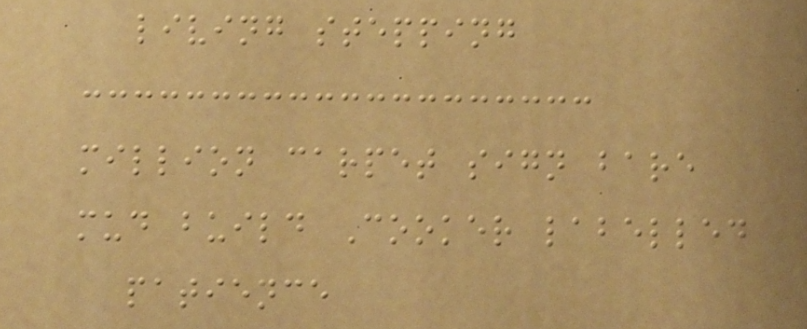living stepping
million carpet sign bare
mud build Cooker labelled
patience
